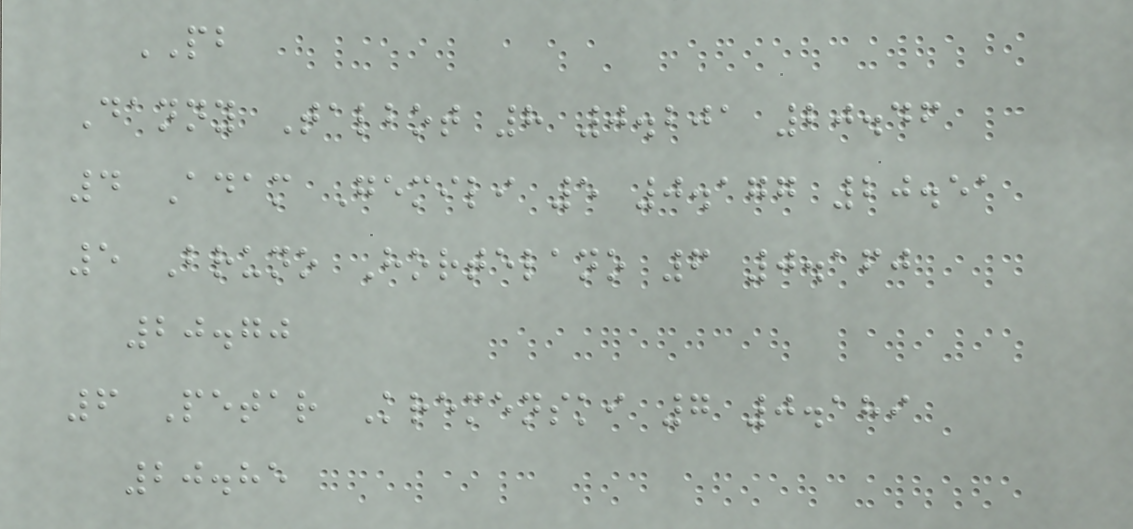PB
Danny Talbot 8 0.201 20.46
4 Adam Gemili 5 0.177 20.51
5 Bruno Hortelano 6 0.160
20.70
6 Petar Kremenski 7 0.189
20.85
